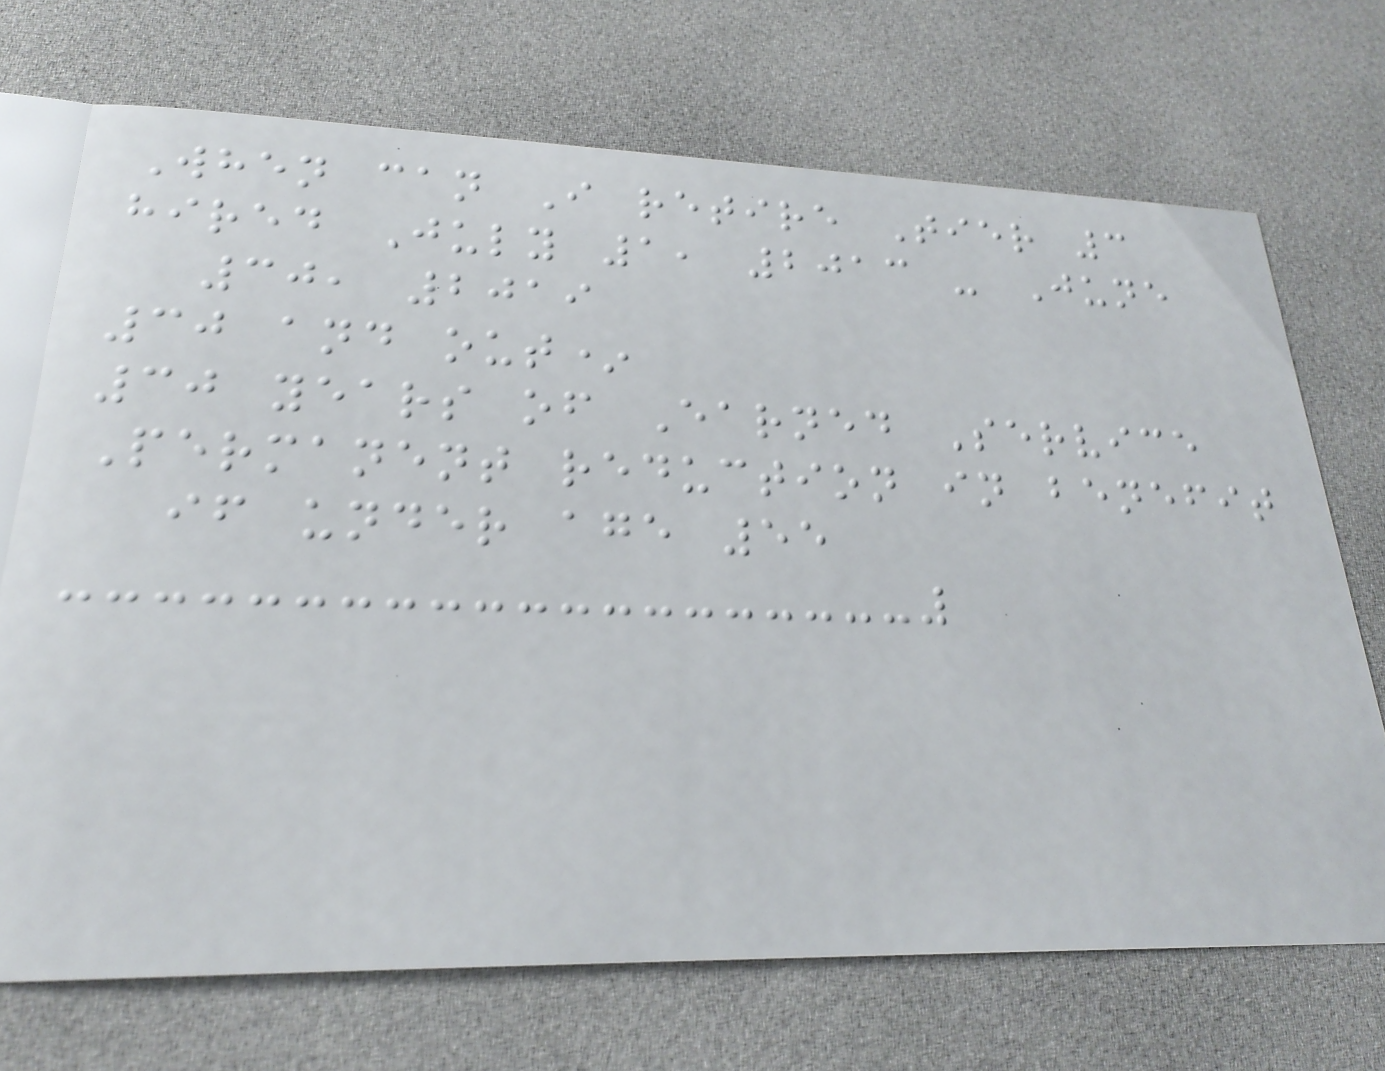When can I retire Tier 3
hired July 1, 2013 - June
30, 2019
30 and out*
30 years of Earned Service
Permanent reduction in benefit
if under age 55
